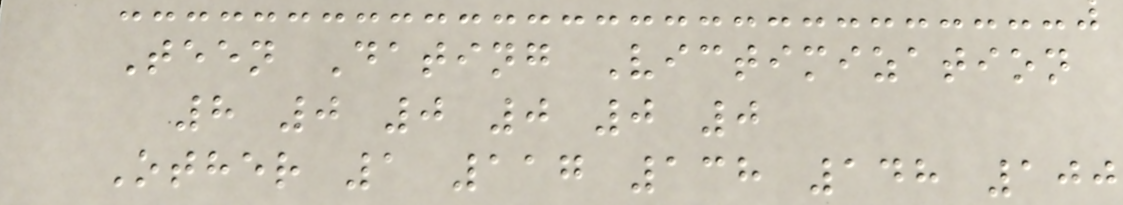Teen Dating Victimization
8 0 0 0 0 0
Other 1 117 138 148 100
